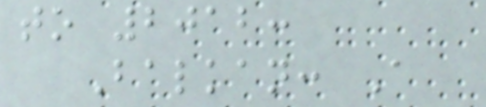to 2012:
Balkan: A
